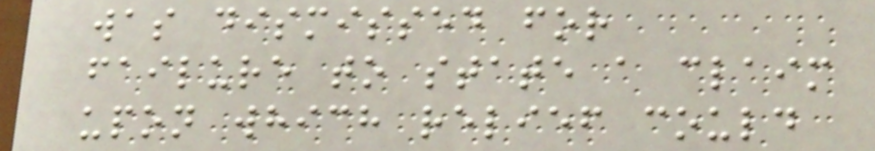was dismissed for
failure to state a claim
upon which relief could
